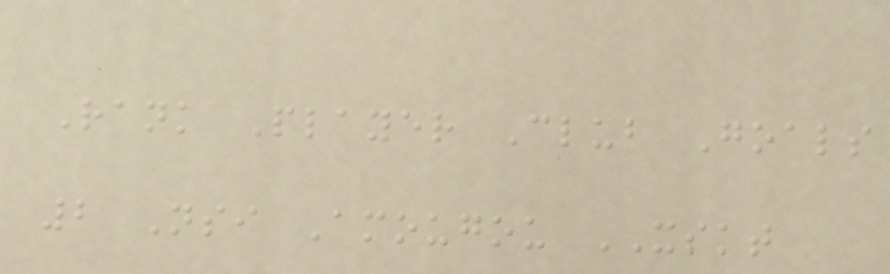Rank Player Club Goals
2 Nsi Amougou XSKT
